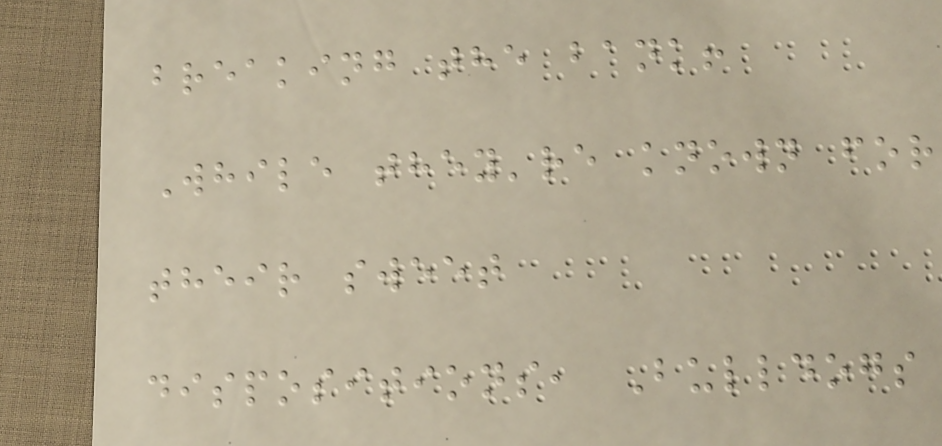breaking the bank!
While they're known for
their sweet
dispositions, Bulldogs
